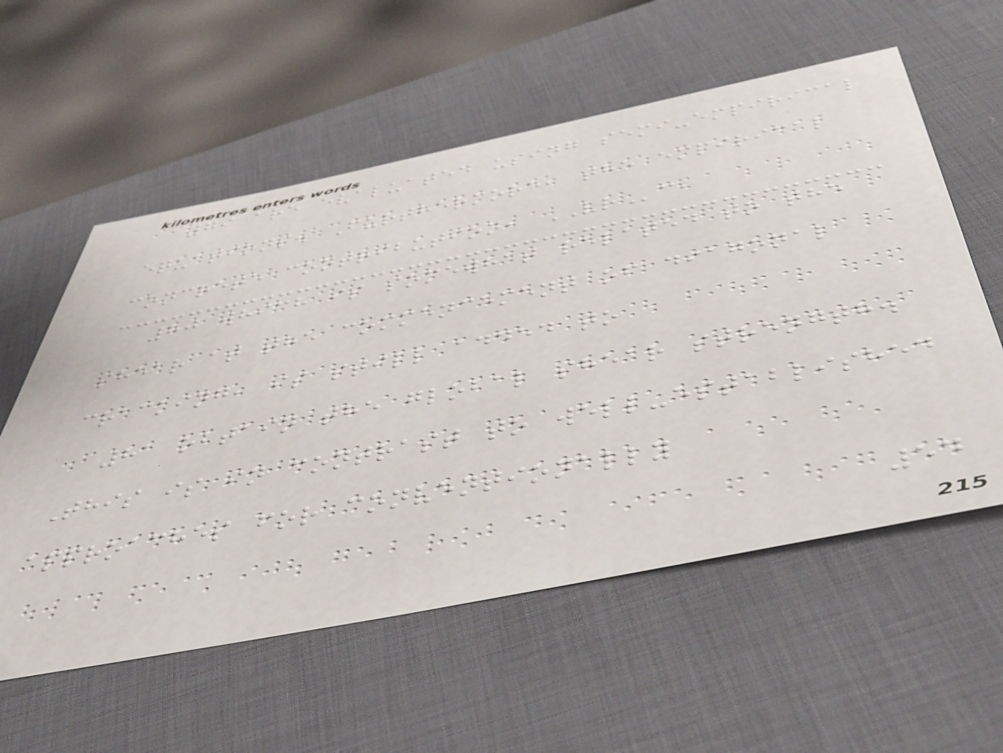79 are evaluated using semi-empirical
equations. Furthermore, the empirical
concrete contribution, VRc,
80 which is somewhat related to the
shear at the commencement of diagonal
cracking, is still added to
81 obtain the global shear strength.
This is in contrast to well-established
approaches for conventionally
54
